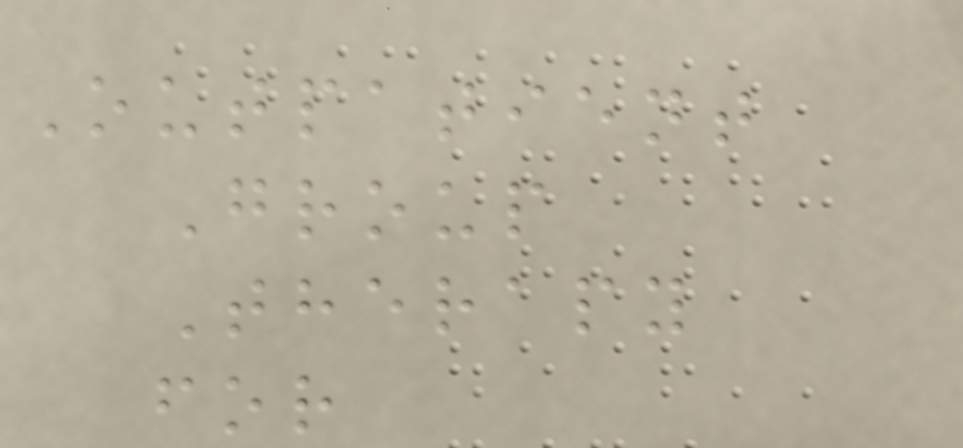Outpatient
Group
Therapy
for
